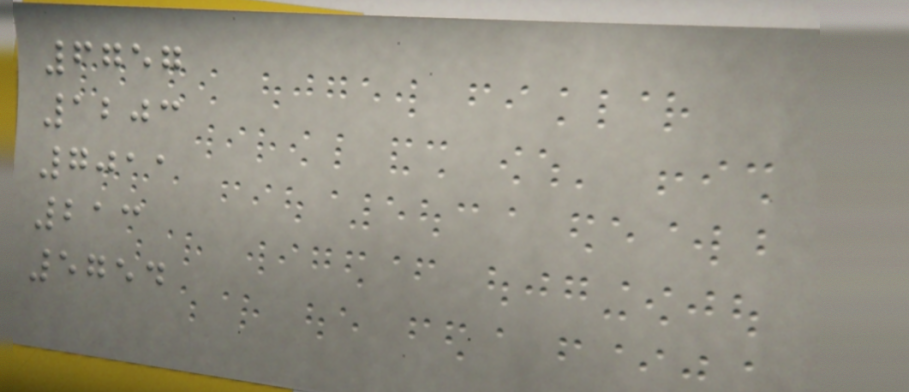6757
1203
7011
213
5754
